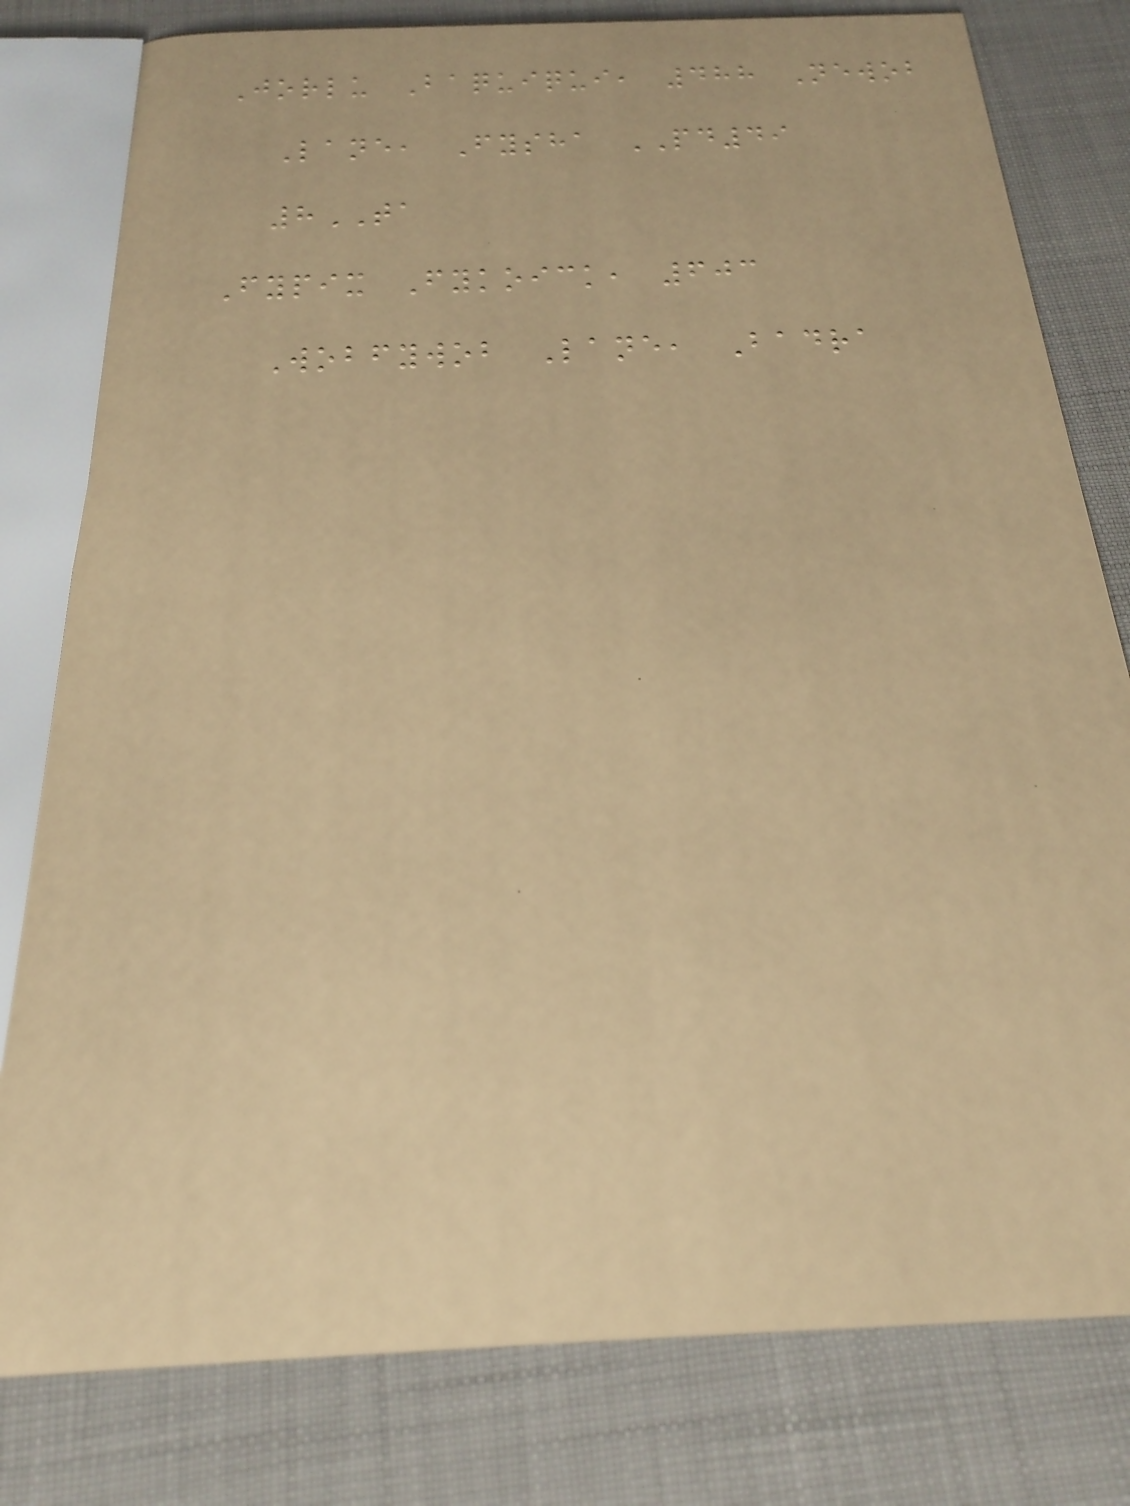Jorlu Baquiqui, 488 Newob
Lane, Fysha PD49
8TA
Fypix Fykoick, 603
Wobfywob Lane, Badra
